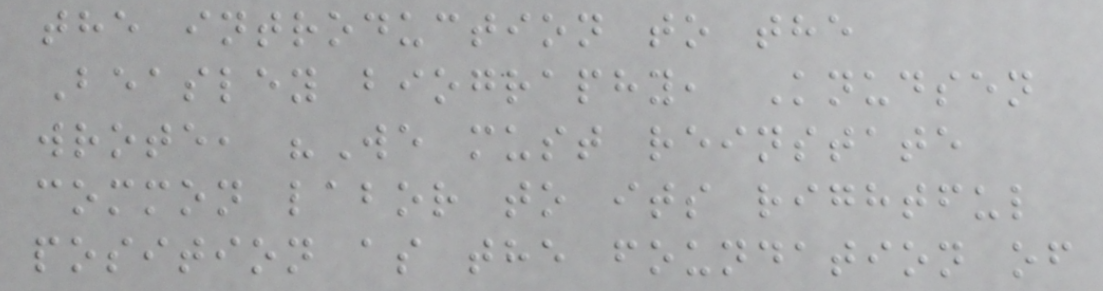the introduction to the
Beasley biography, Knudsen
wrote, "We must reinstate
common labor to its rightful
position as the foundation of
